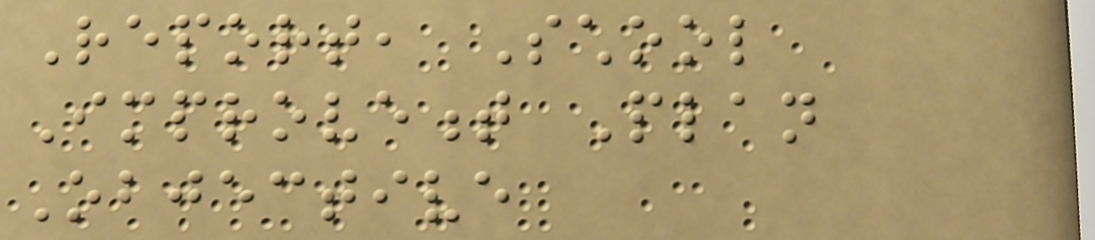Report, School
Improvement Plan
Objective
